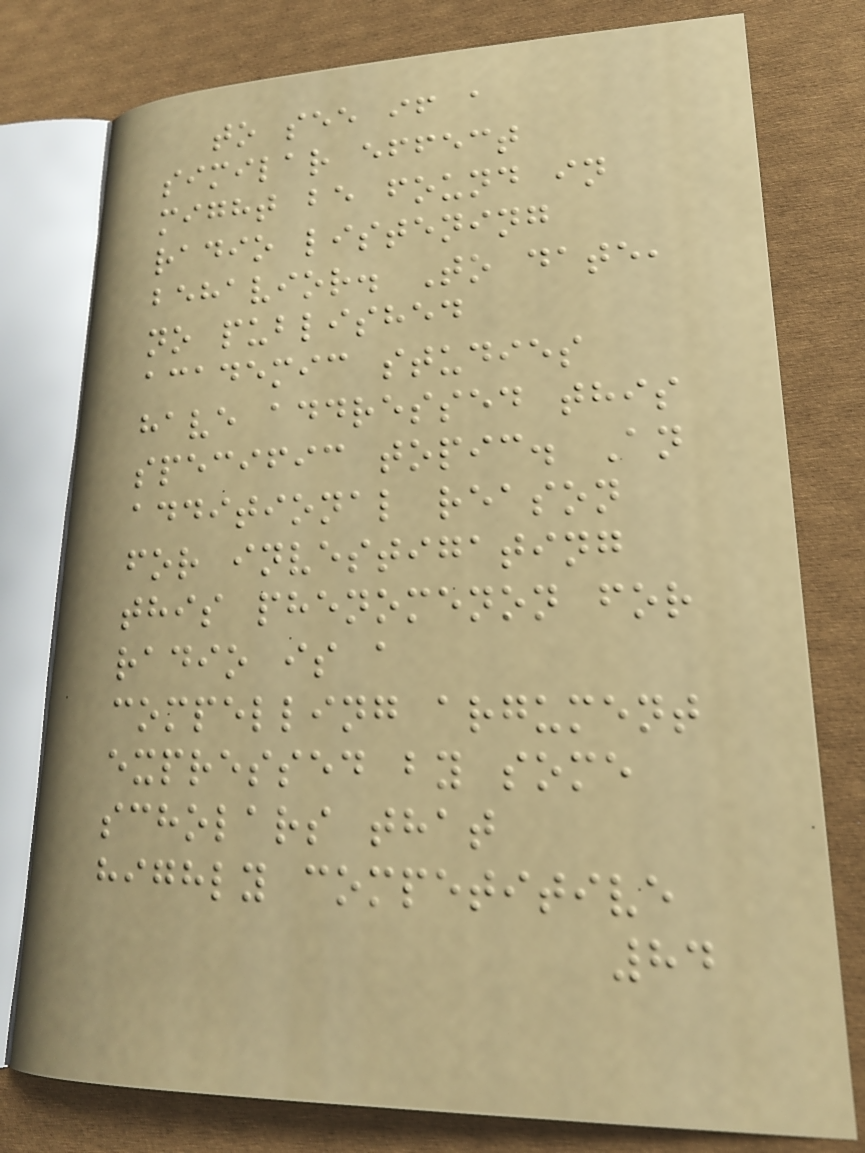to see if a
similar effect
might be found in
radio listening
behavior. To date,
no published
academic studies
have addressed this
specific topic. An
additional reason
for investigating
this phenomenon for
radio is a
compelling argument
expressed by some
scholars that
highly competitive
84
